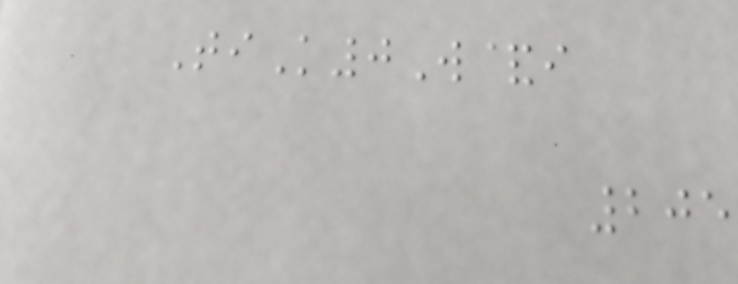TiK0W&i
205
